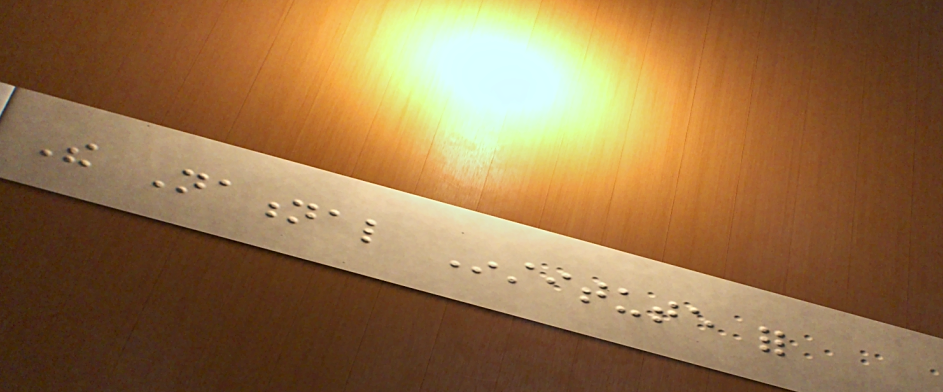The National Institute for
